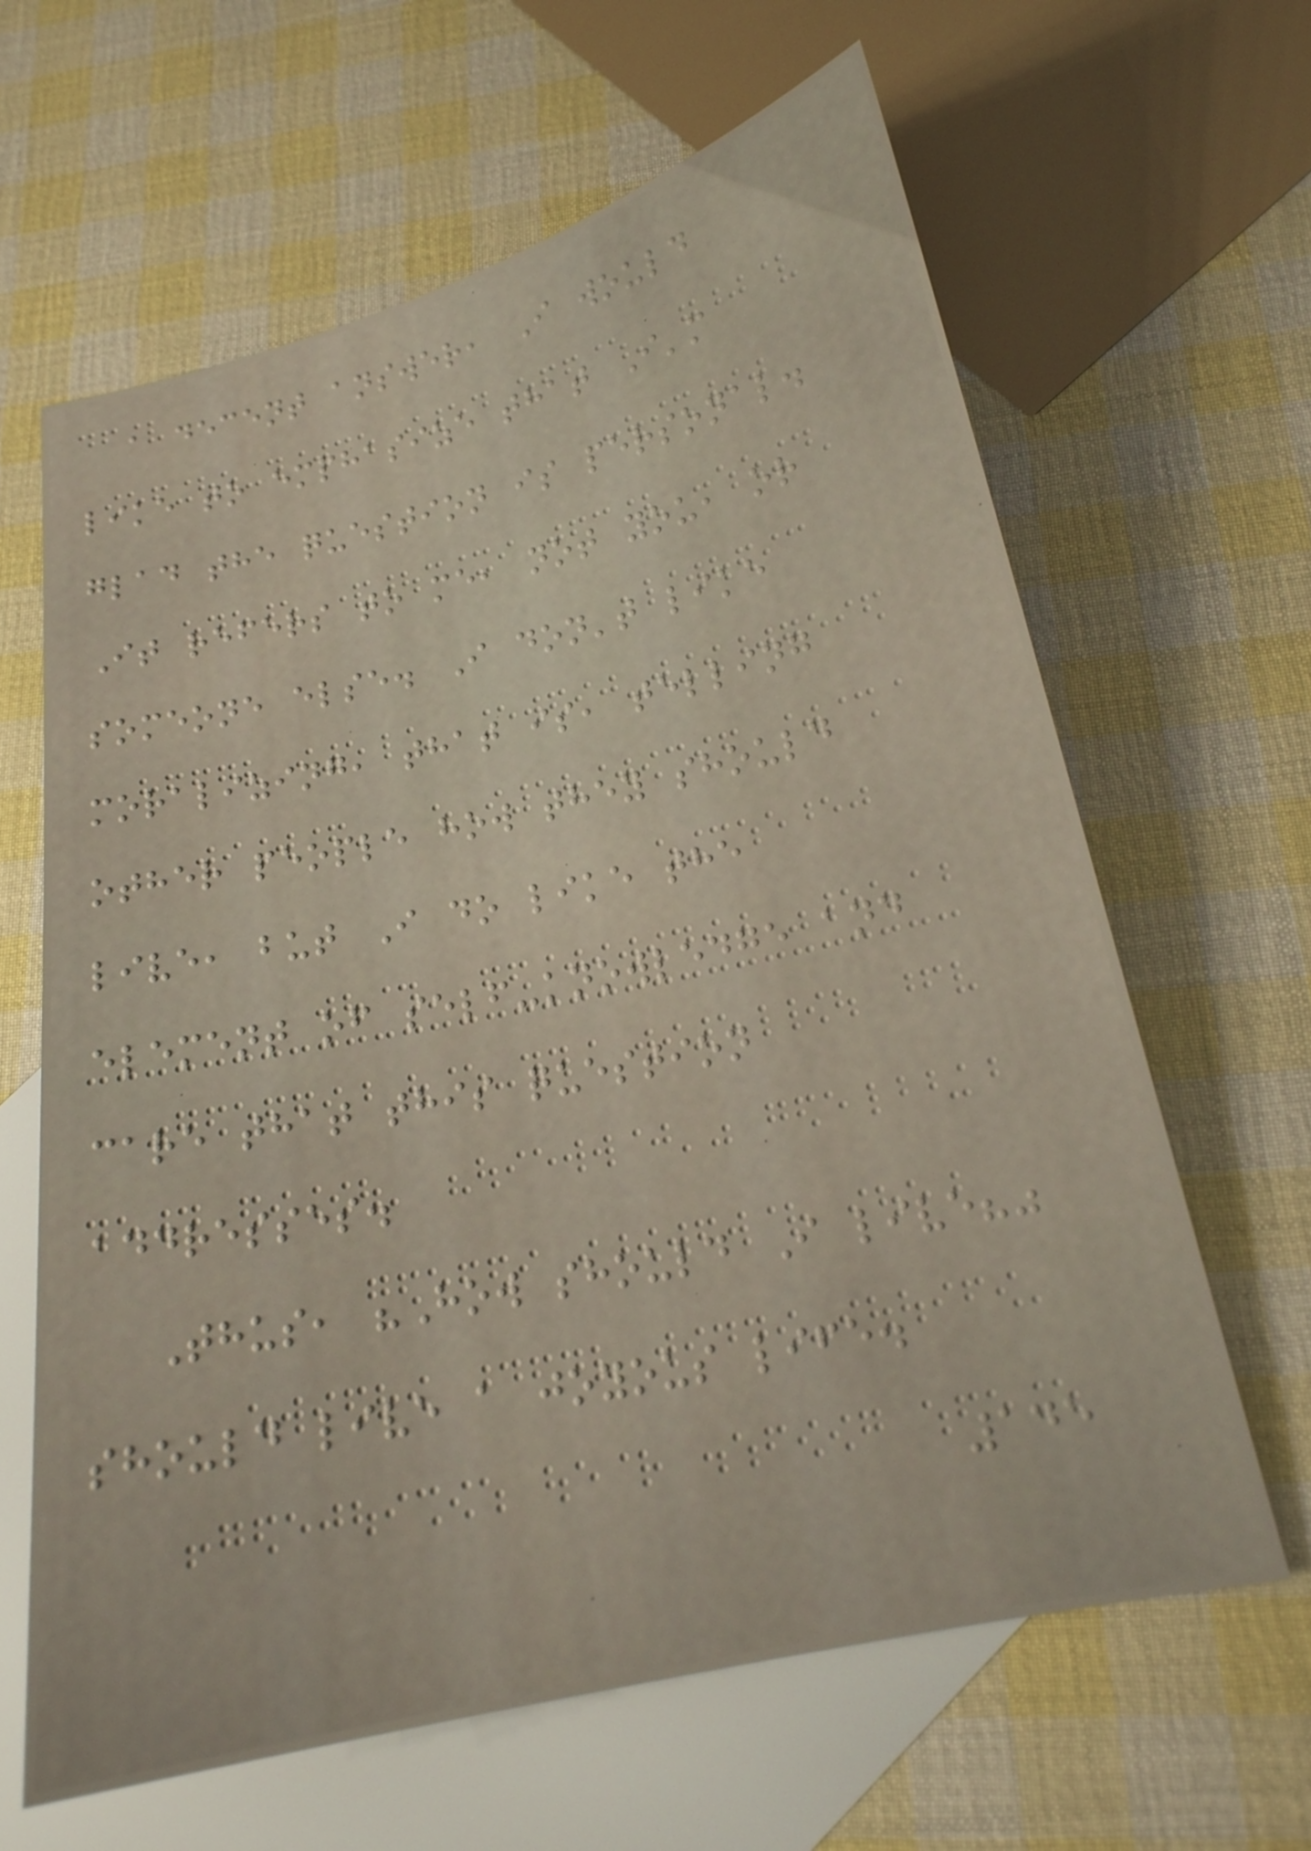a decent answer, I would
like to emphasize that I'm
glad the question is personal.
It refers to me, not you, or
someone else. I don't like
moralizing, that is, telling
other people how they should
live, but I do like the
element of self-knowledge and
care that this question
addresses.
Thus, "How should I live?"
should live a joyous life.
145
